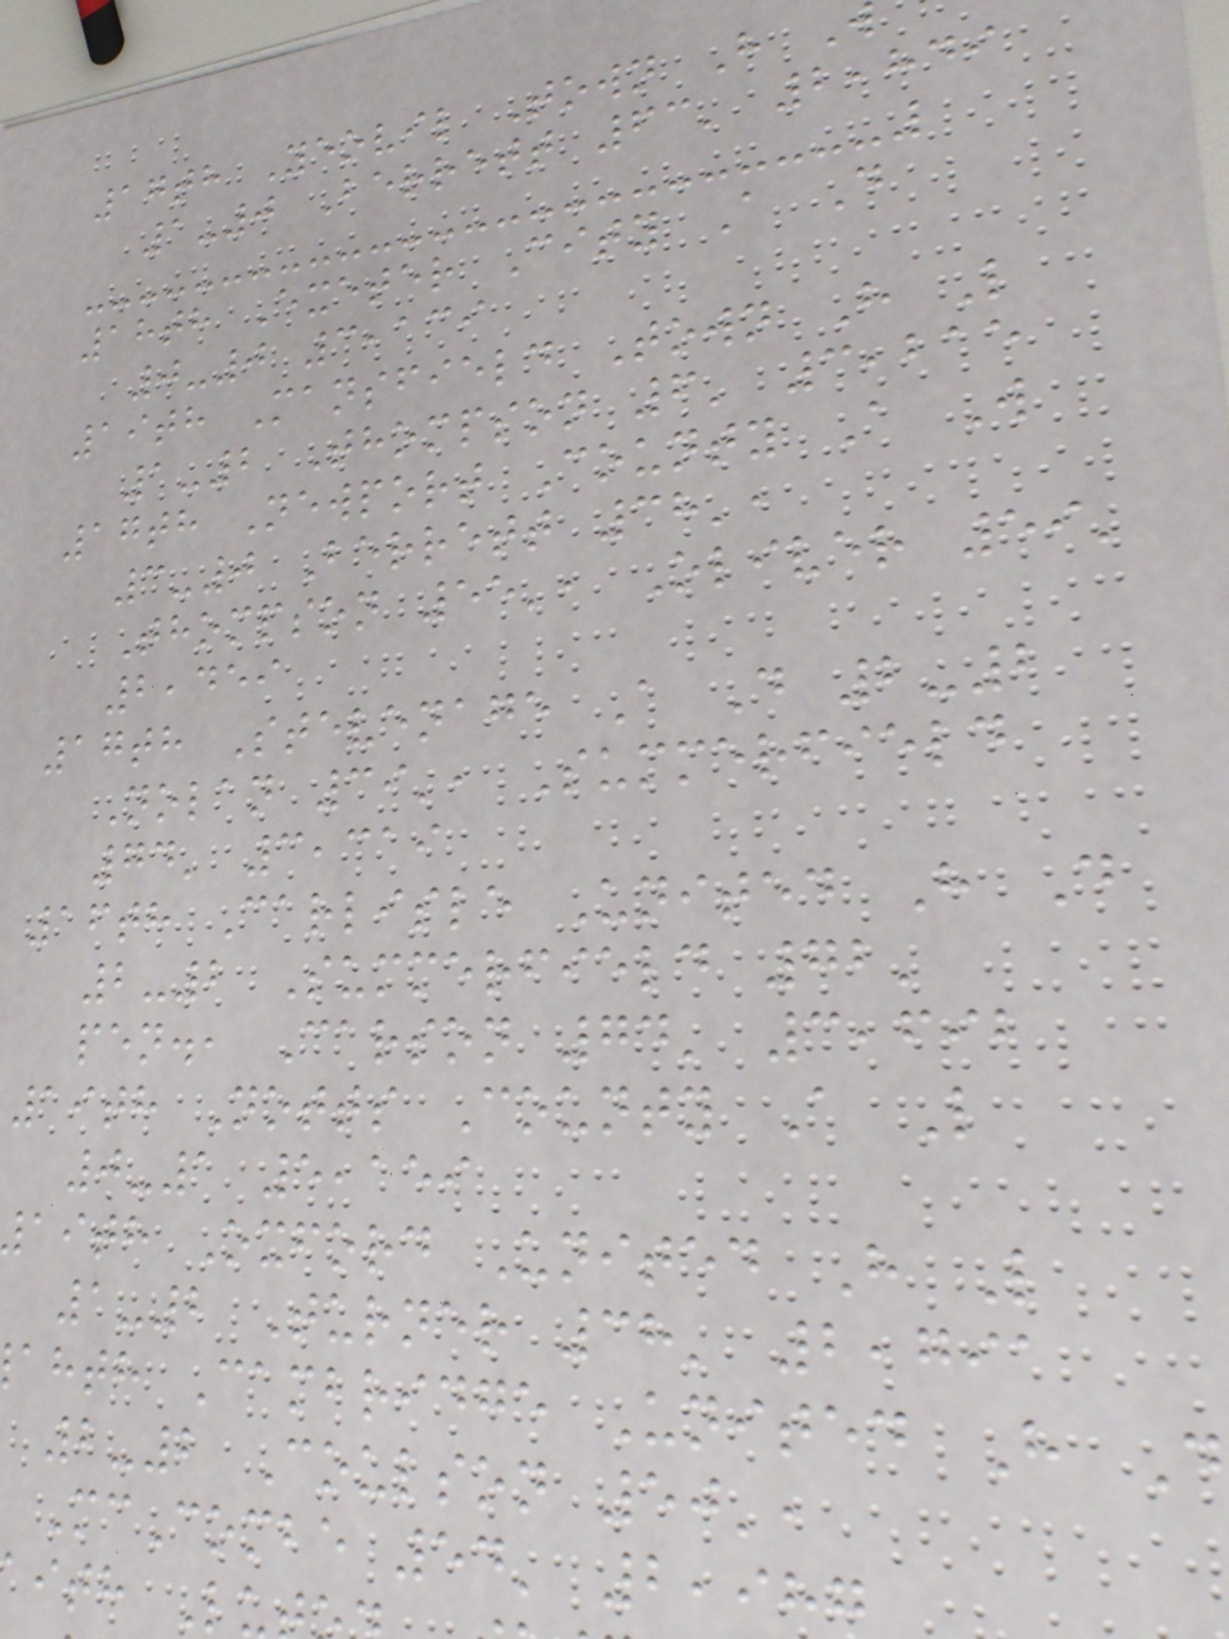17th Yeovil Town H
1-0 Berrett 63' 2,849
18th Exeter City A D
0-0 3,139
19th Mansfield Town H L
1-2 Thompson 6' 3,215
17th Newport County A W
3-0 Berrett 38',
Thompson 55', Oliver 59'
2,459
17th Stevenage A D 2-2
Nolan 39', Summerfield
74' 3,319
16th Carlisle United H D
2-2 Summerfield 72'
pen., Carson 74' 3,692
19th Notts County A L
0-1 5,159
aith Oxford United H L
1-2 Turner 38' 2,791
ahth Cambridge United H D
2-2 Coulson 50',
McCombe 54' 2,98
